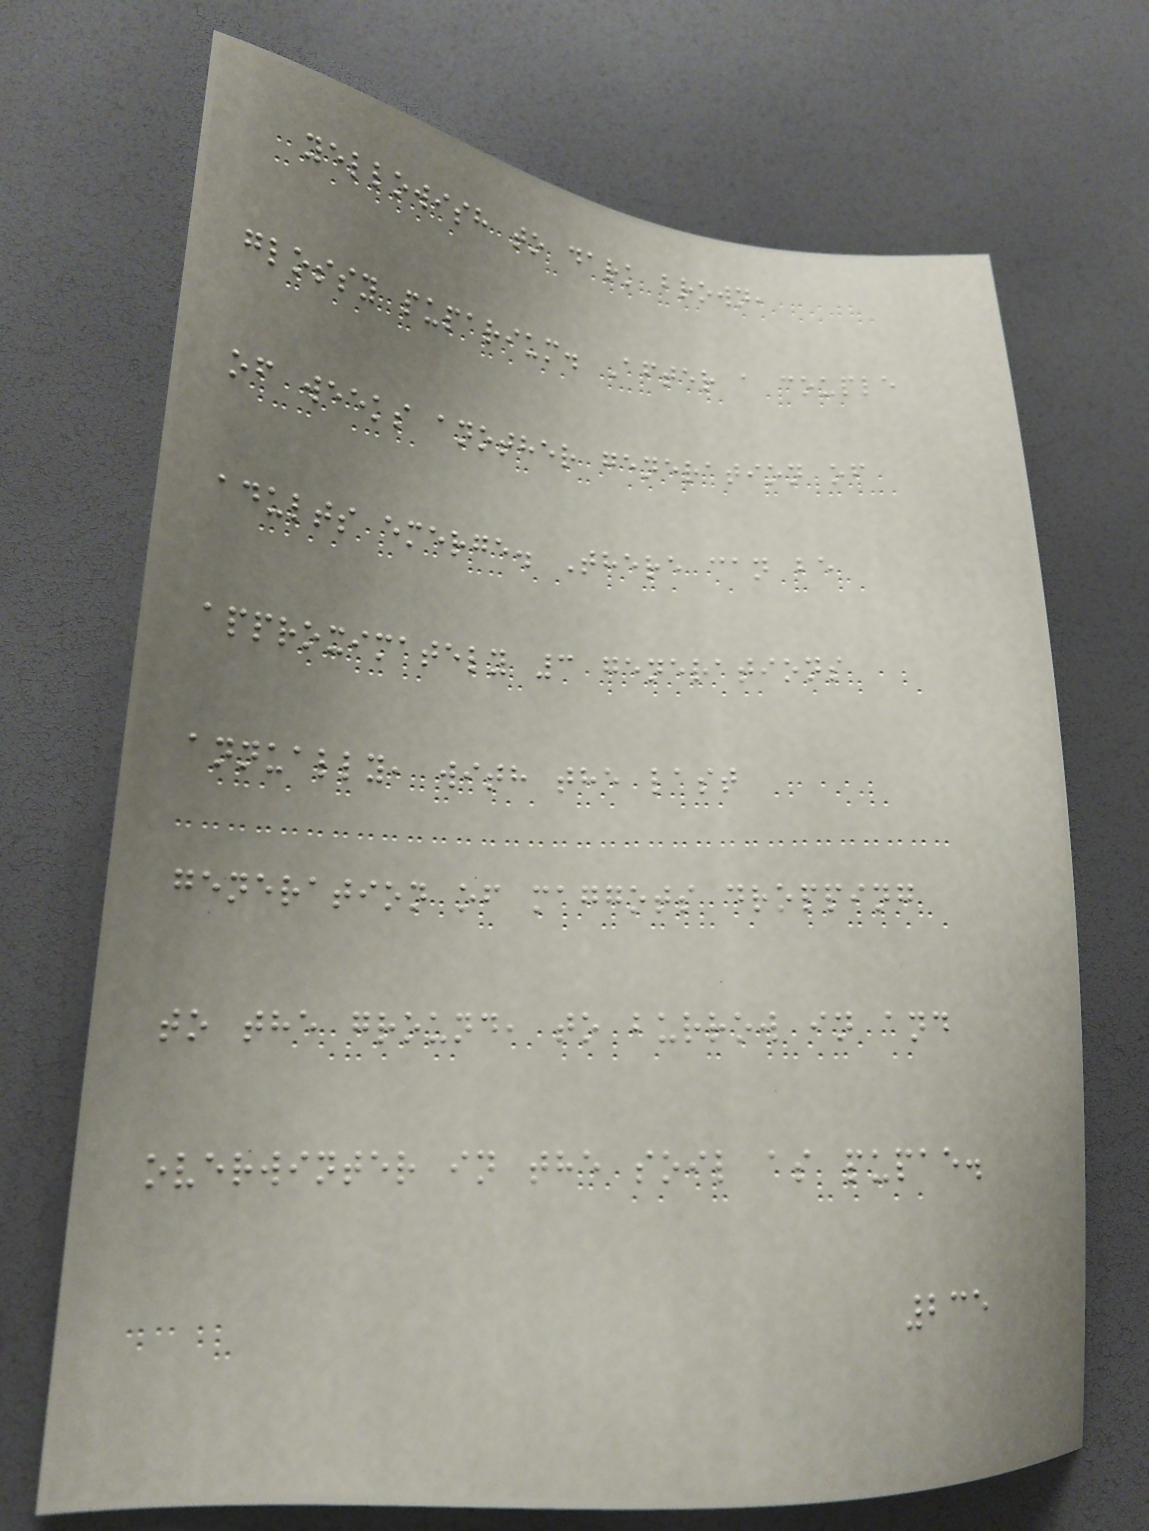yellowish to dark brown,
glossy puparium. After a couple
of weeks another generation of
adults emerge. There can be
approximately 3 generations
annually, with the last
generation of maggots dropping
to the ground, to burrow in and
overwinter in the soil as pupae.
235
